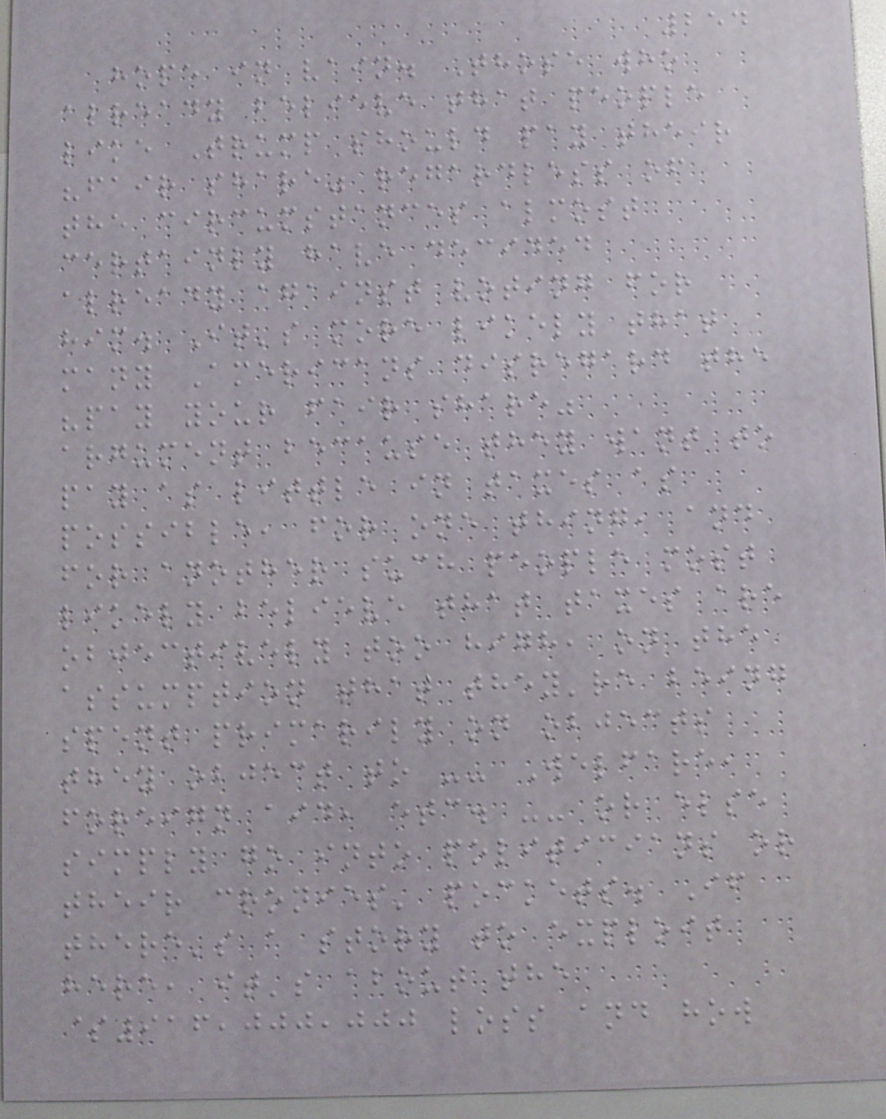254
hope in vain. Those who
already believe that people
like Trump should pay their
"fair share" regardless of
the circumstances almost
certainly have decided
already against voting for
him. It's more likely that
many Americans disregard the
"pay your fair share"
argument because they want to
pay as little in taxes as
possible, for one thing, and
for another such people most
likely believe that taxes are
objectively too high, on the
assumption that they're being
spent primarily on objects
they object to -- Welfare,
foreign aid, etc. -- or else
simply go into politicians or
their cronies' pockets. If
there's a story to exploit
here, it's about the
$916,000,000 loss and how
